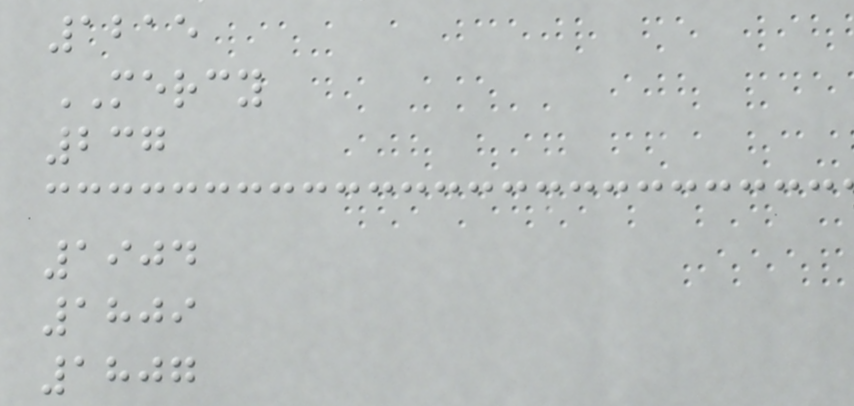1215
MERCY
237
1904
1809
1807
